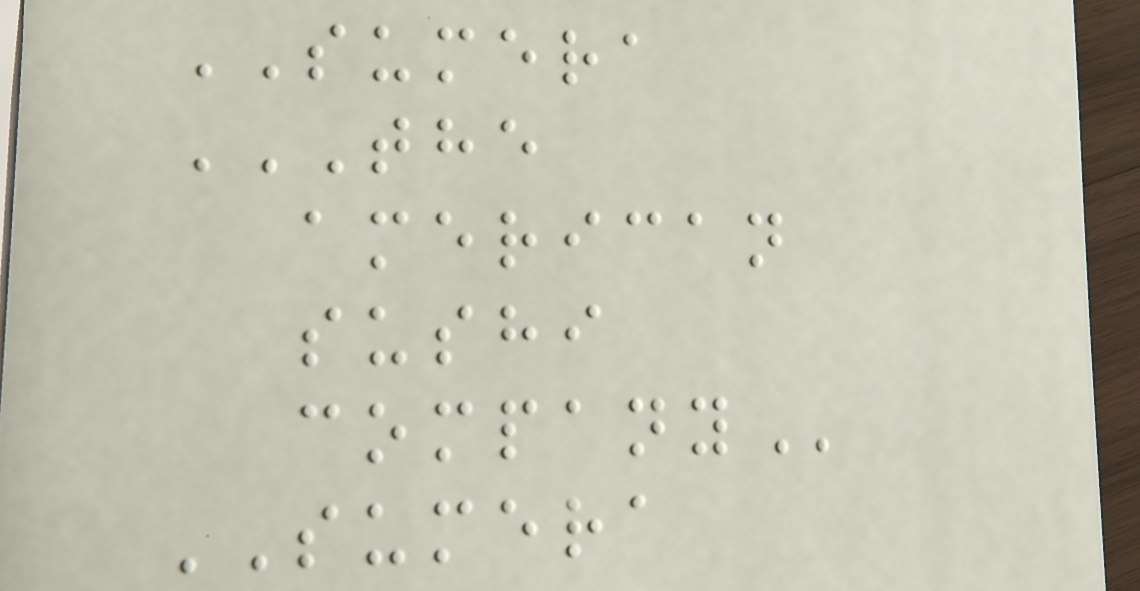SUMERA
THE
AMERICAN
SUSHI
COMPANY
SUMERA
